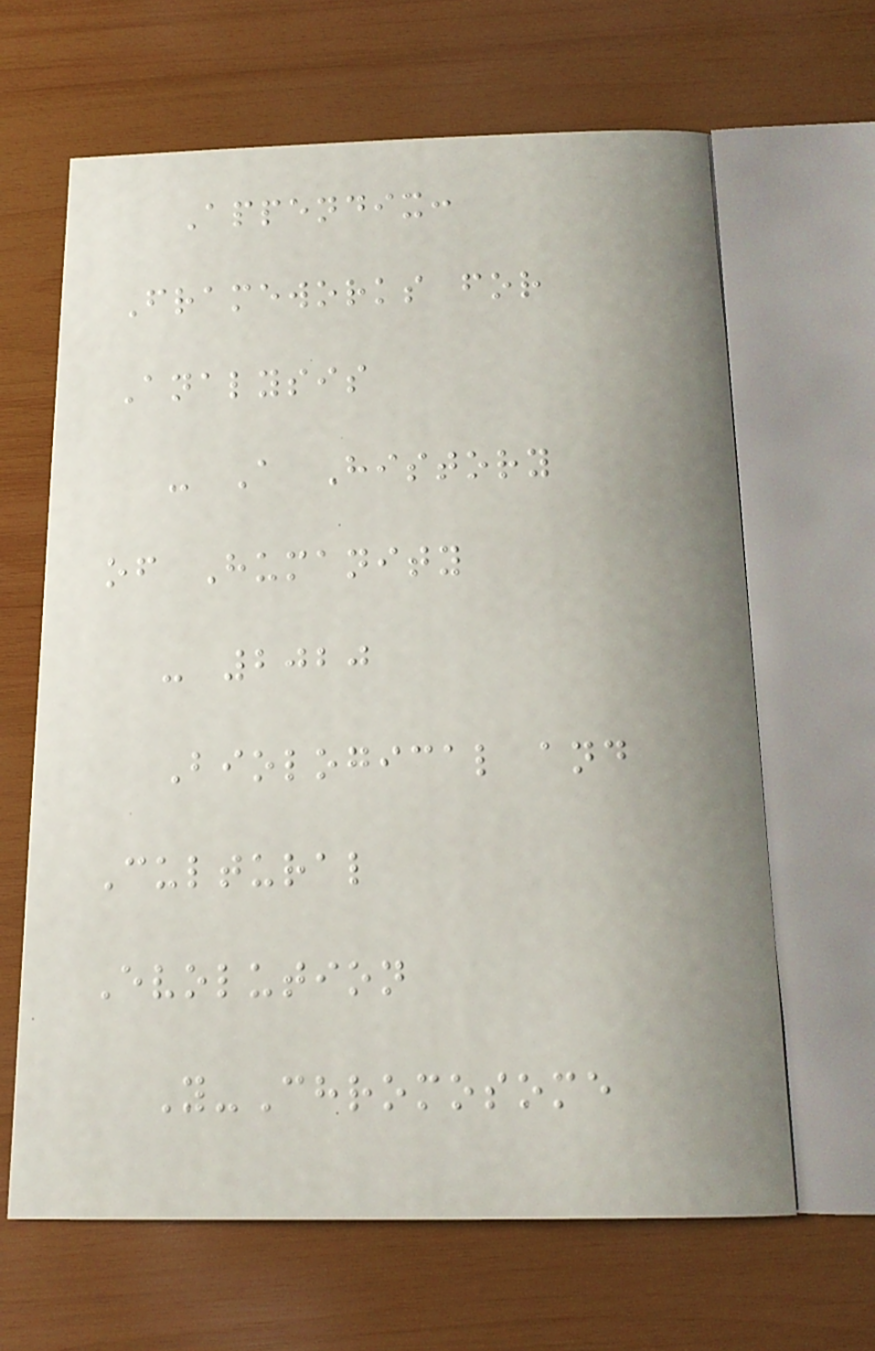Appendix:
Frameworks for
Analysis
- A History
of Humanity
- 2020
Biological and
Cultural
Evolution
Y-Chromosome
